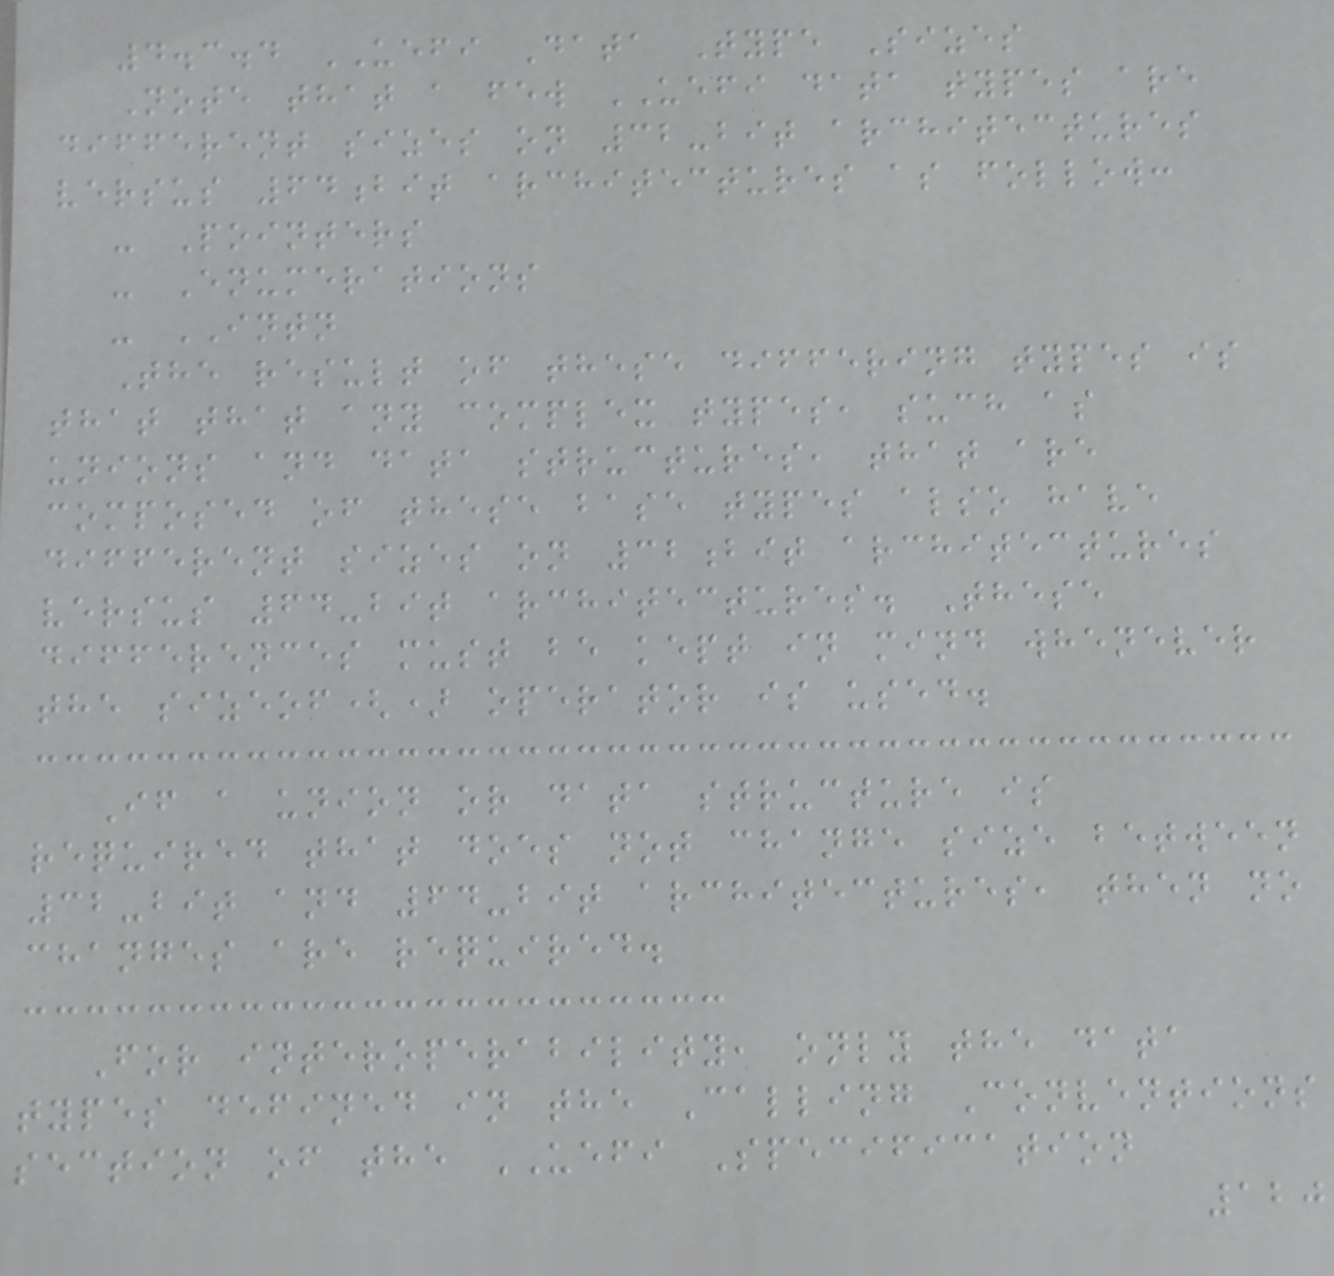4.3.4 UEFI Data Type Sizes
Note that a few UEFI data types are
different sizes on 32-bit architectures
versus 64bit architectures as follow:
- Pointers
- Enumerations
- INTN
The result of these differing types is
that that any complex types, such as
unions and data structures, that are
composed of these base types also have
different sizes on 32bit architectures
versus 64-bit architectures. These
differences must be kept in mind whenever
the sizeof() operator is used.
If a union or data structure is
required that does not change size between
32-bit and 64-bit architectures, then no
changes are required.
For interoperability, only the data
types defined in the Calling Conventions
section of the UEFI Specification
120
